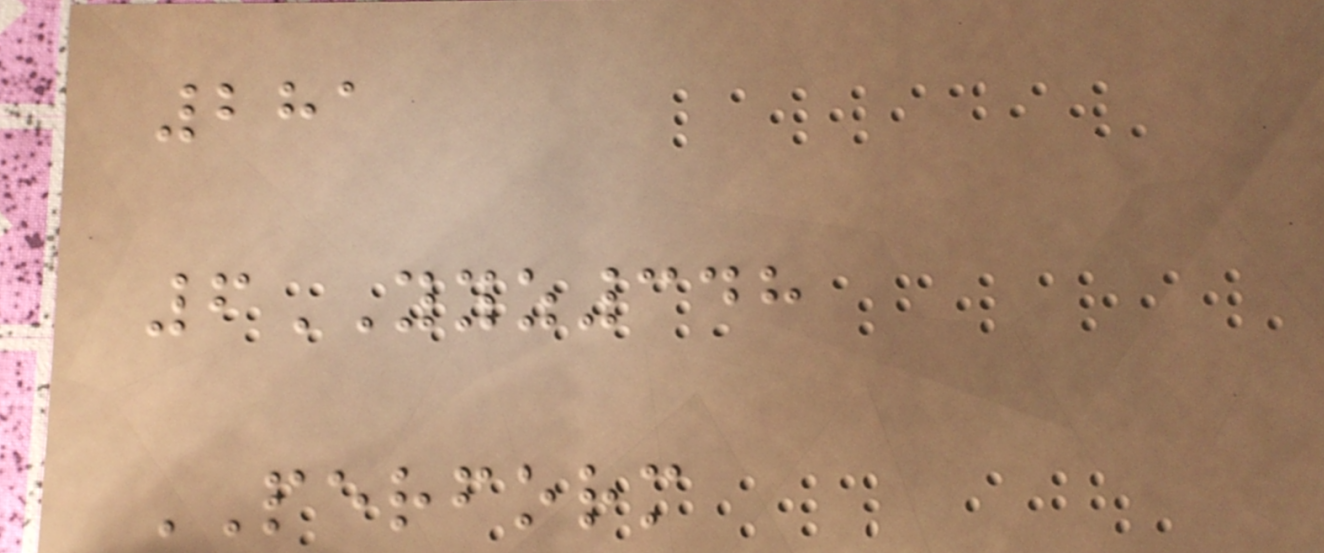281
6YYZ348
PERFORM
